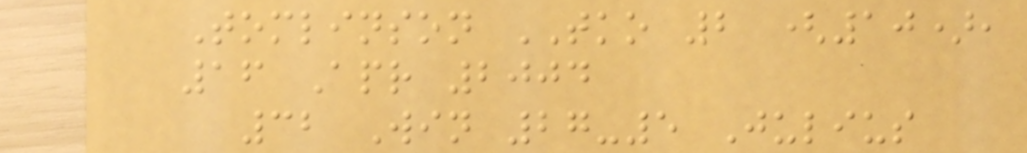Tomlinson TKO 2 (10),
16 Apr 2004
32 Win 27-5 Julius
